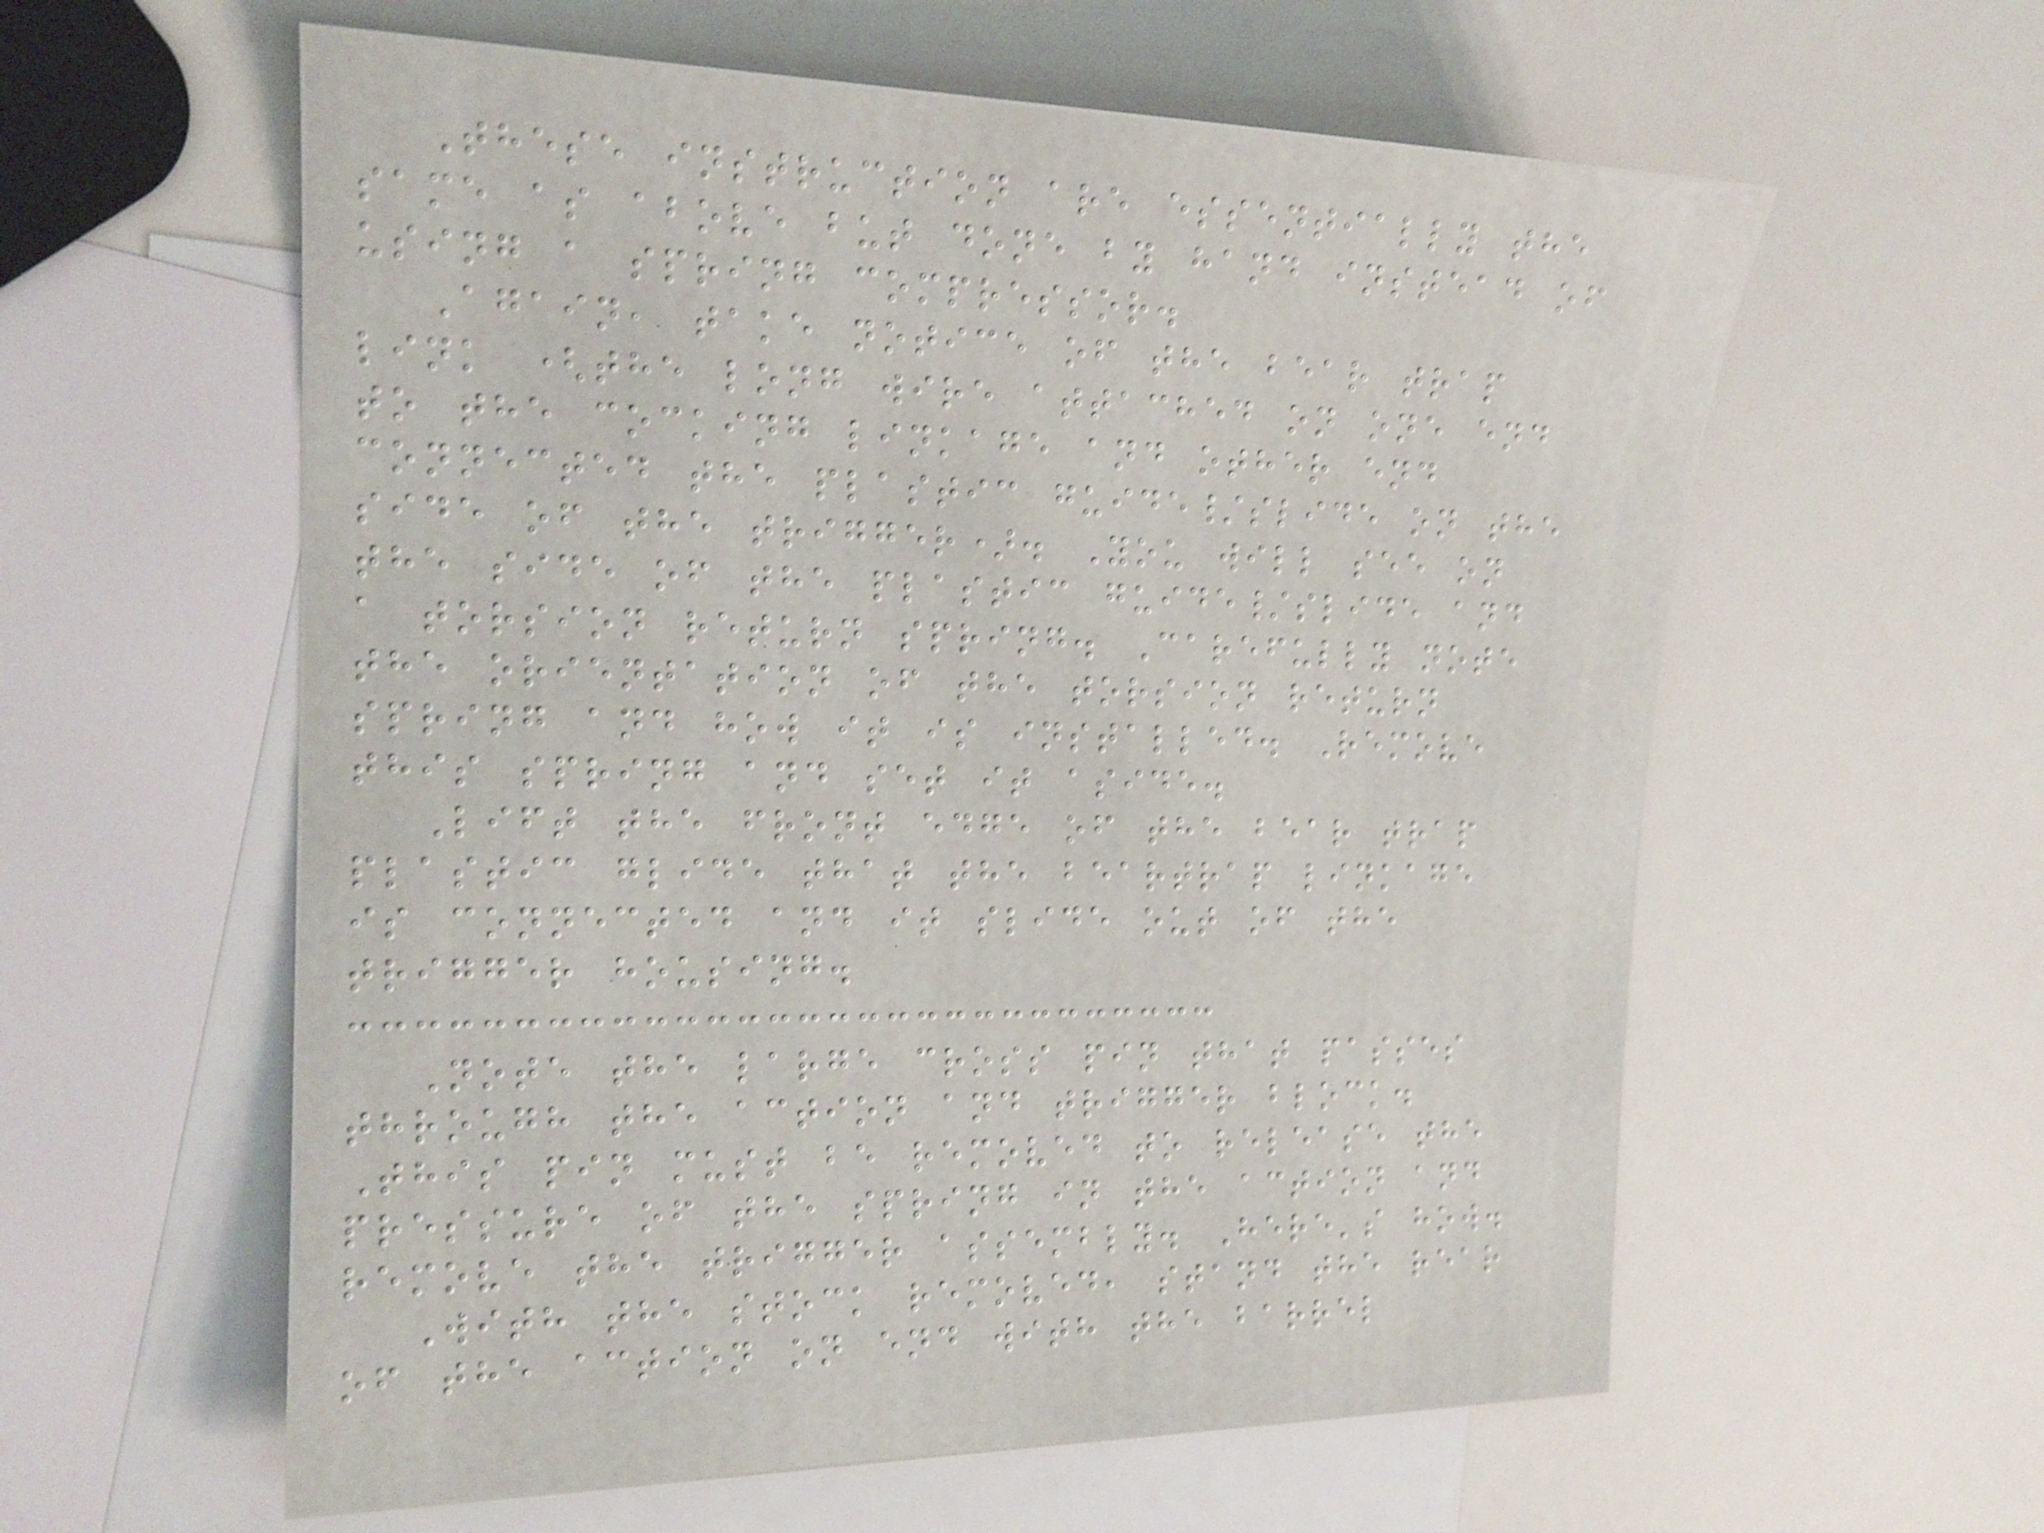These instruction are essentially the
same as above but done by hand instead of
using a spring compressor.
Again, take notice of the bear trap
link (the long wire attached on one end
to the cocking linkage and other end
connected the plastic guide/slide on the
side of the trigger). You will see on
the side of the plastic guide/slide and
a torsion return spring. Carefully note
the orientation of the torsion return
spring and how it is installed. Remove
this spring and set it aside.
Lift the front edge of the bear trap
plastic glide that the beartrap linkage
is connected and it slide out of the
trigger housing.
Note the large cross pin that passes
through the action and trigger block.
This pin must be removed to release the
pressure of the spring in the action and
remove the trigger assembly. Here's how.
With the stock removed, stand the rear
of the action on end with the barrel
